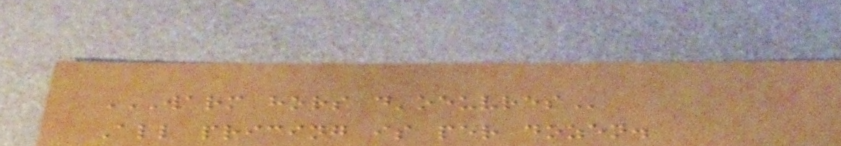WARM HORS D'OEUVRES
All pricing is per dozen.
